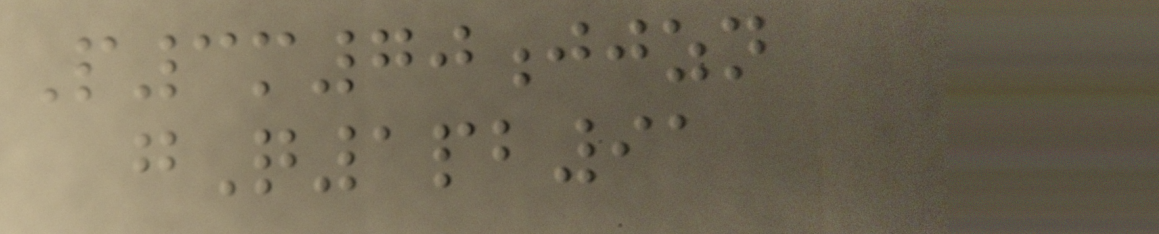P3m70jjzn
gQ1pb91
